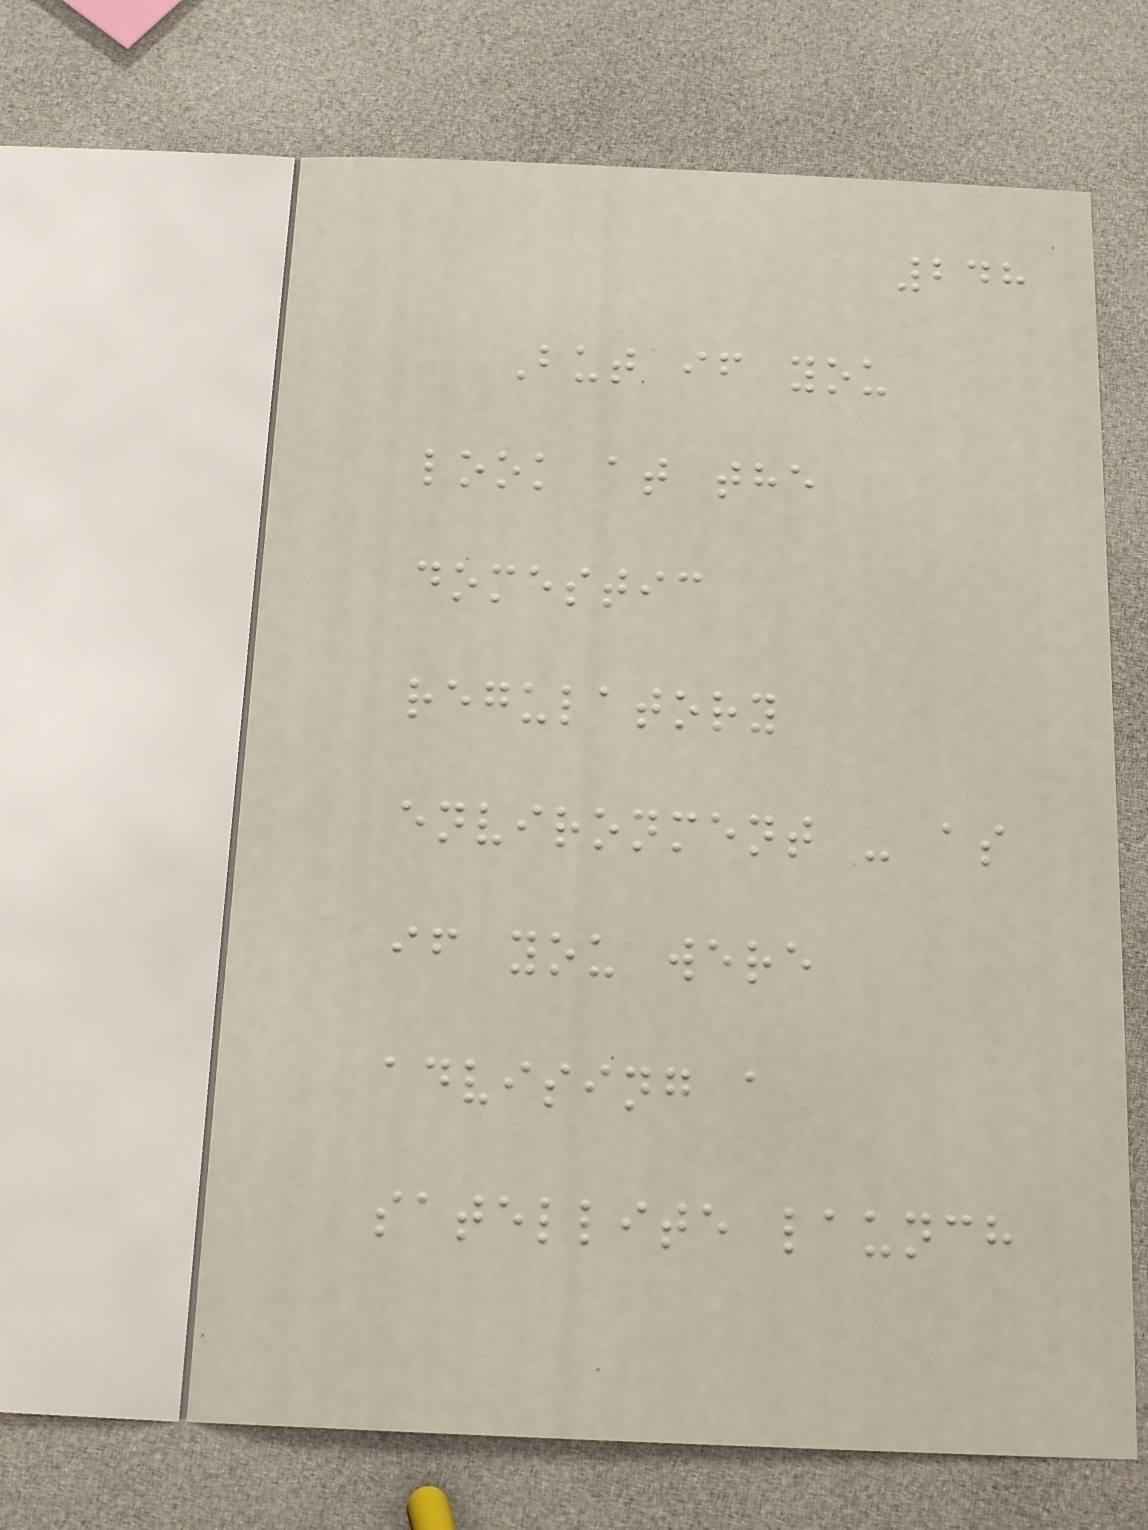248
But if you
look at the
domestic
regulatory
environment - as
if you were
advising a
satellite launch
